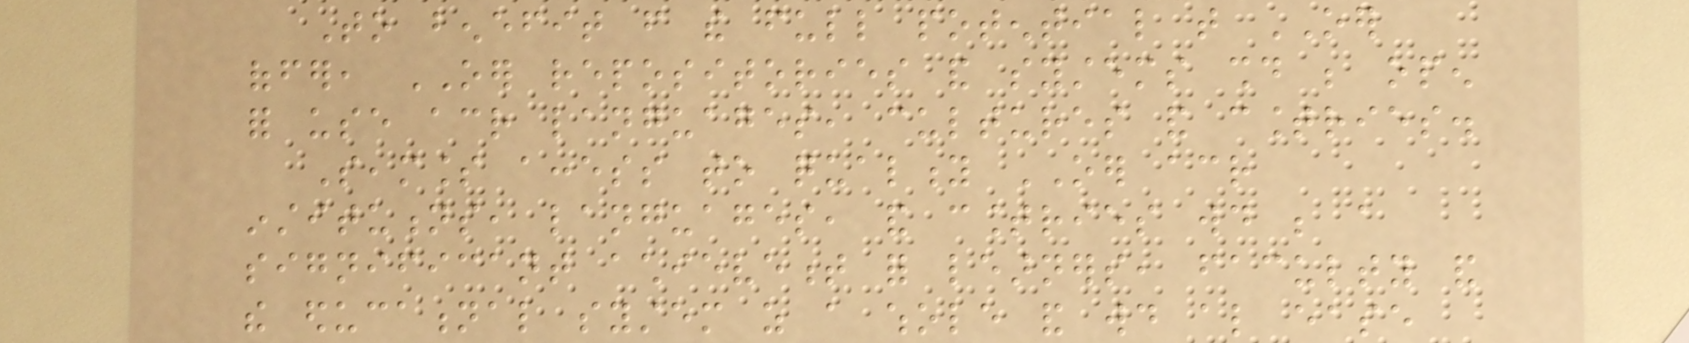To benefit from the full potential that OER
offer, OER repositories and systems should be open
for use across languages, cultures and countries.
Seamless access to quality OER across
institutions, languages, and countries would be a
significant achievement for learners, faculty and
the educational system as a whole and would also ease
